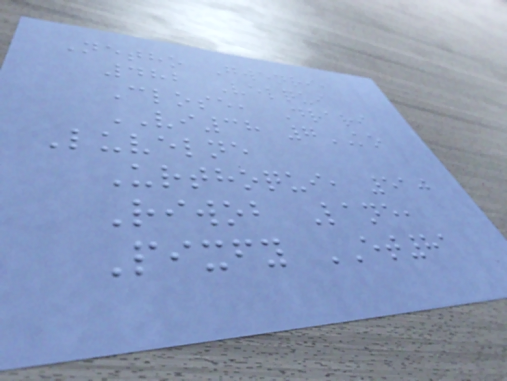Netho Gwenri,
482 Velqui
Close, Drari
VI38 7KO
Luvelne
Urthoqui, 510
Riwob Lane,
Pixfy ET81
